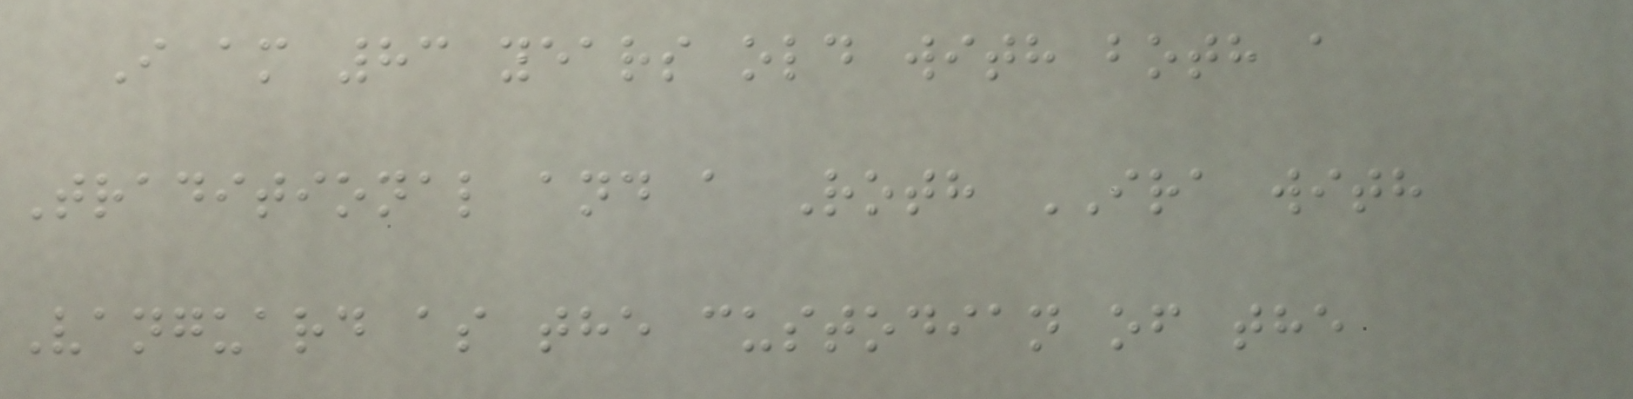I am 83 years old with both a
Traditional and a Roth IRA with
Vanguard as the custodian of the
